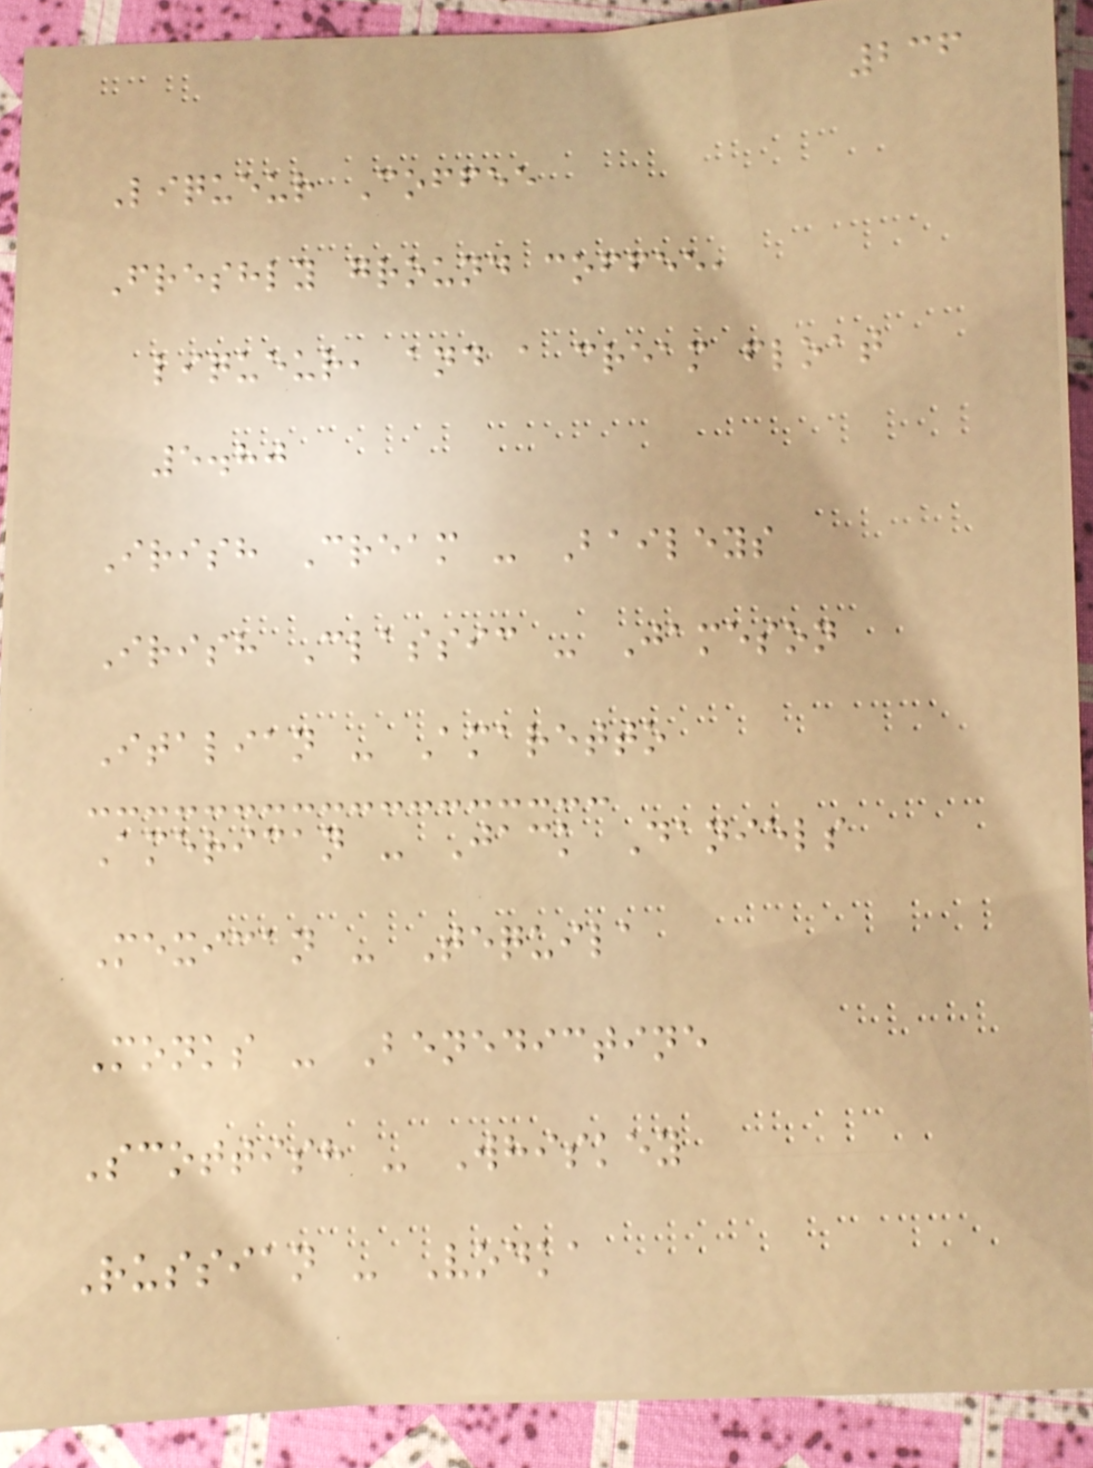236
Liqueur Coffee
Freshly ground coffee,
liqueur, and a cream float
5.80
Irish Cream - Baileys
Irish Classic - Jameson
Italian - Amaretto
American - Jack Daniels
Mexican - Tequila
Monks - Benedictine
Scottish - Whiskey
Russian - Vodka
